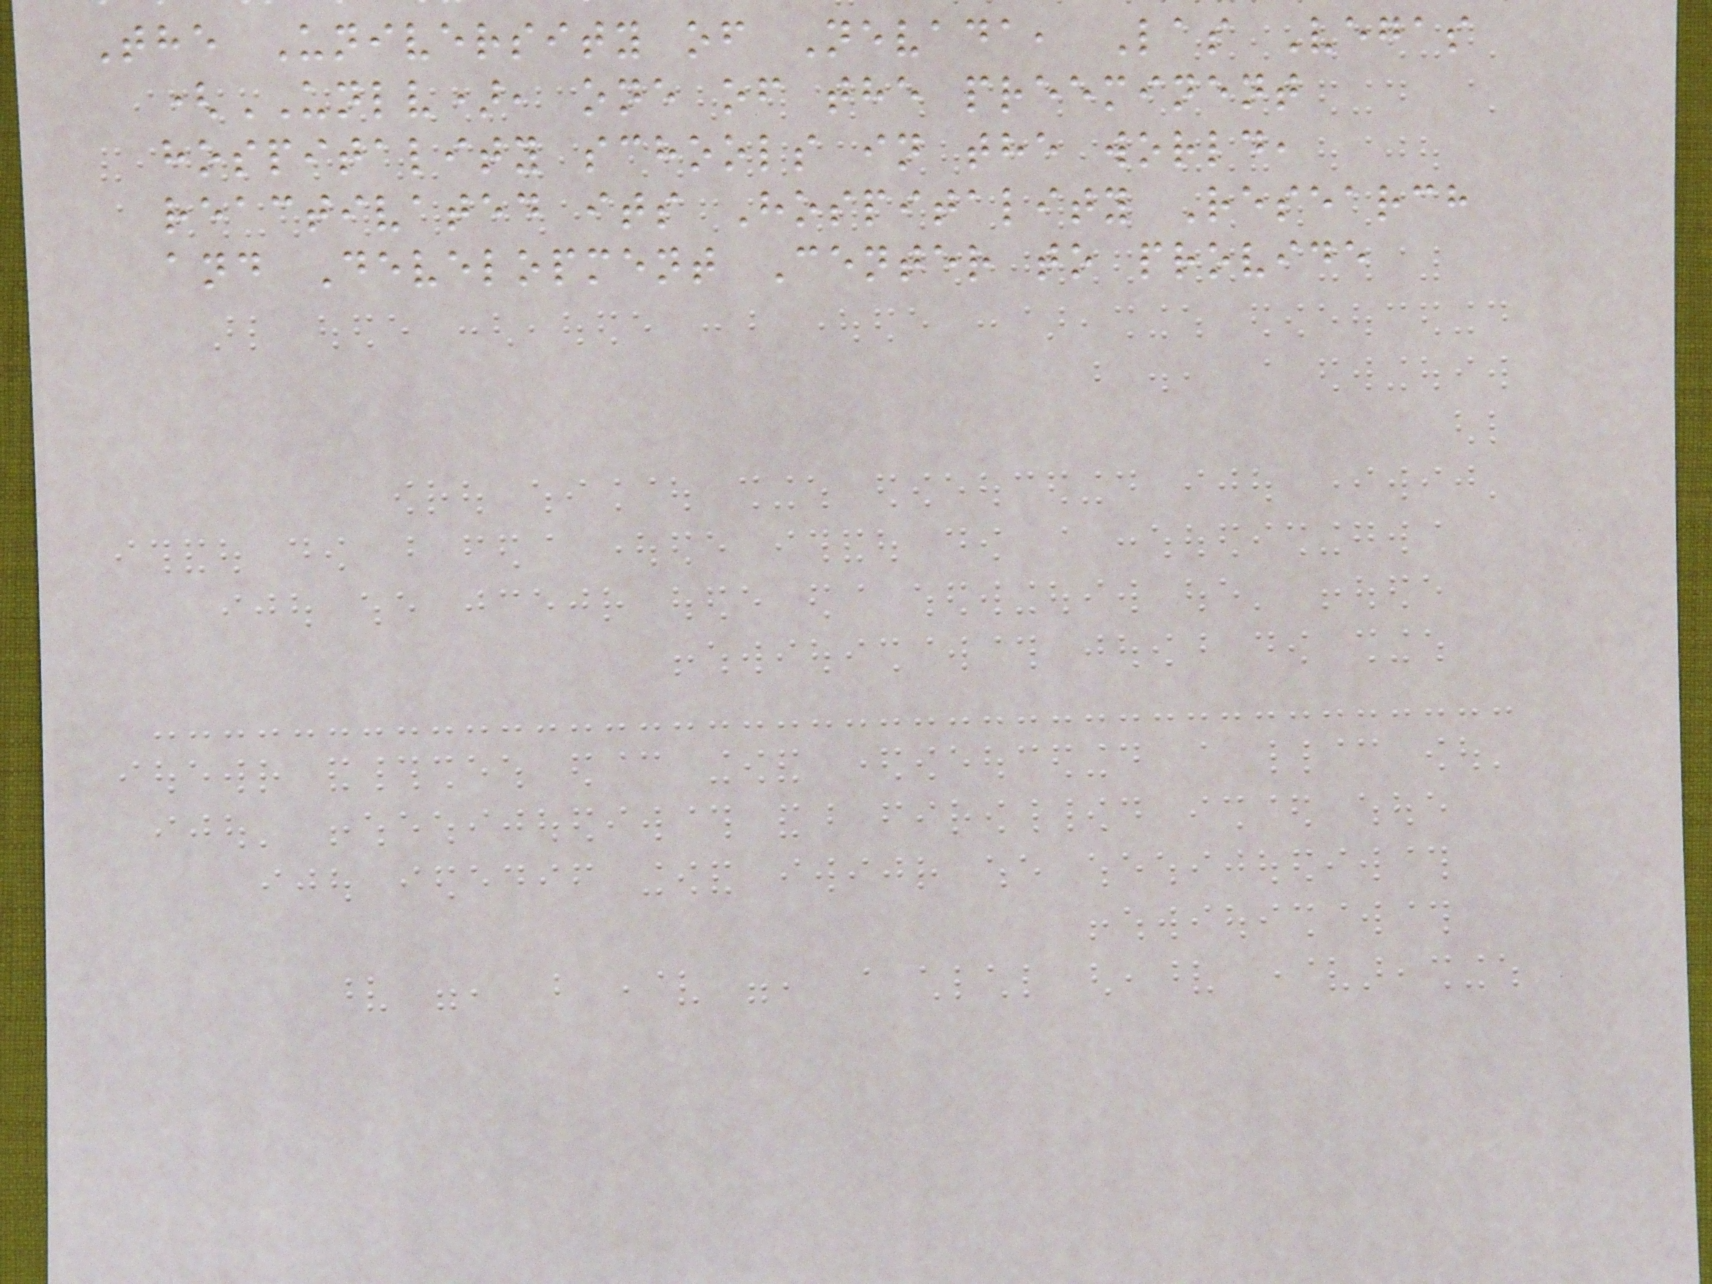The University of Nevada, Las Vegas
(UNLV), one of the preeminent
hospitality schools in the world,
reactivated its Hospitality Research
and Development Center to provide
